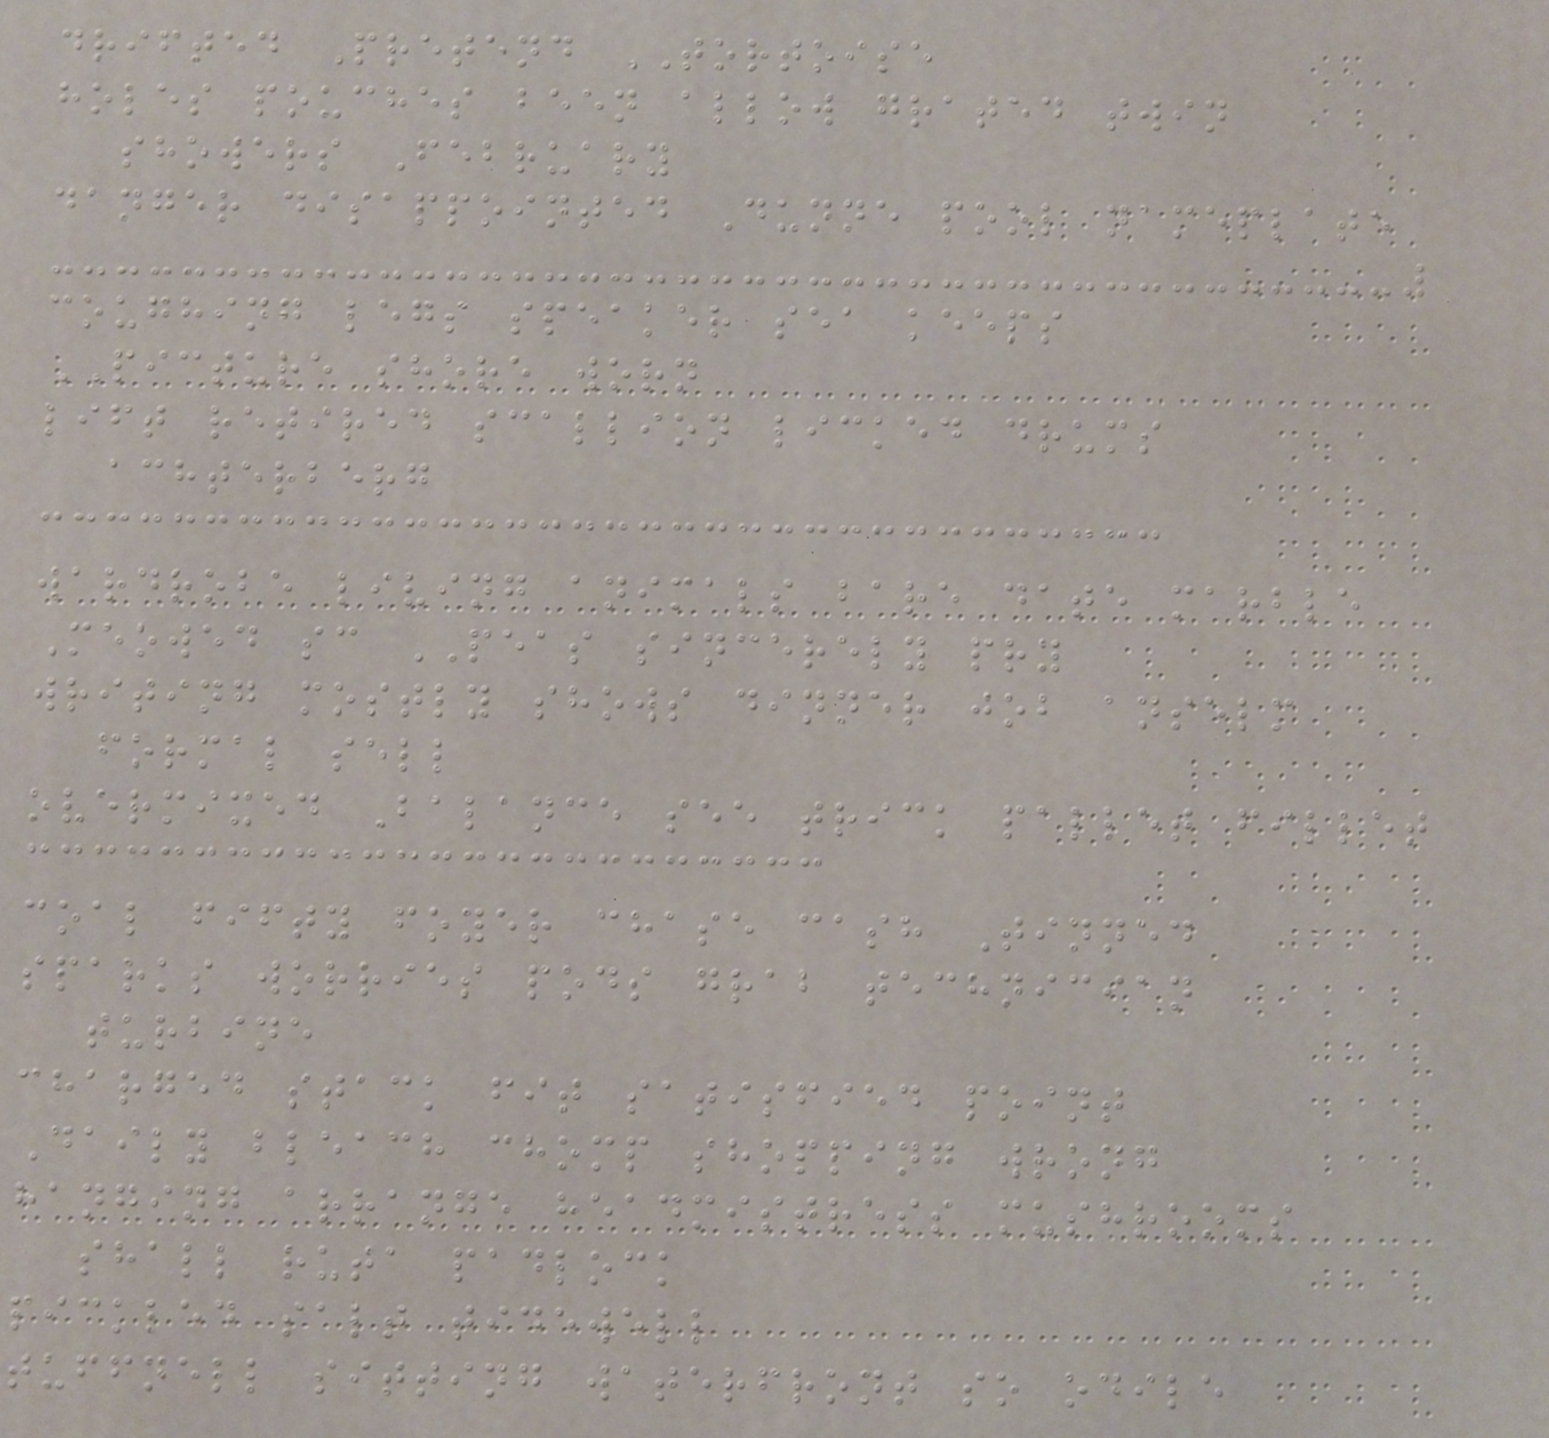drifted Pretend TORTOISE
holes pouches been allow grated twin
showers February
danger disappointed Dunne pool nameplate
coughing legs speaker sea keeps
PICTURE shore worn
lift retired scallion licked drums
achterberg
wardrobe living animals bare date marble
Meowed sc PEAS sincerely pry
writing mostly shows dinner job anselm
formal sell
overmixed Balance see trick pallet fillet
coal fifty foyer chase cash Tinned
sparks worries pods grab technician
turbine
charged stack fit satisfied point
Daily bleach chomp shopping wrong
hanging arrange headmistress mushrooms
shall ruta padlock
pickled salt tidewell
tuffnell sitting waterfront so odile
